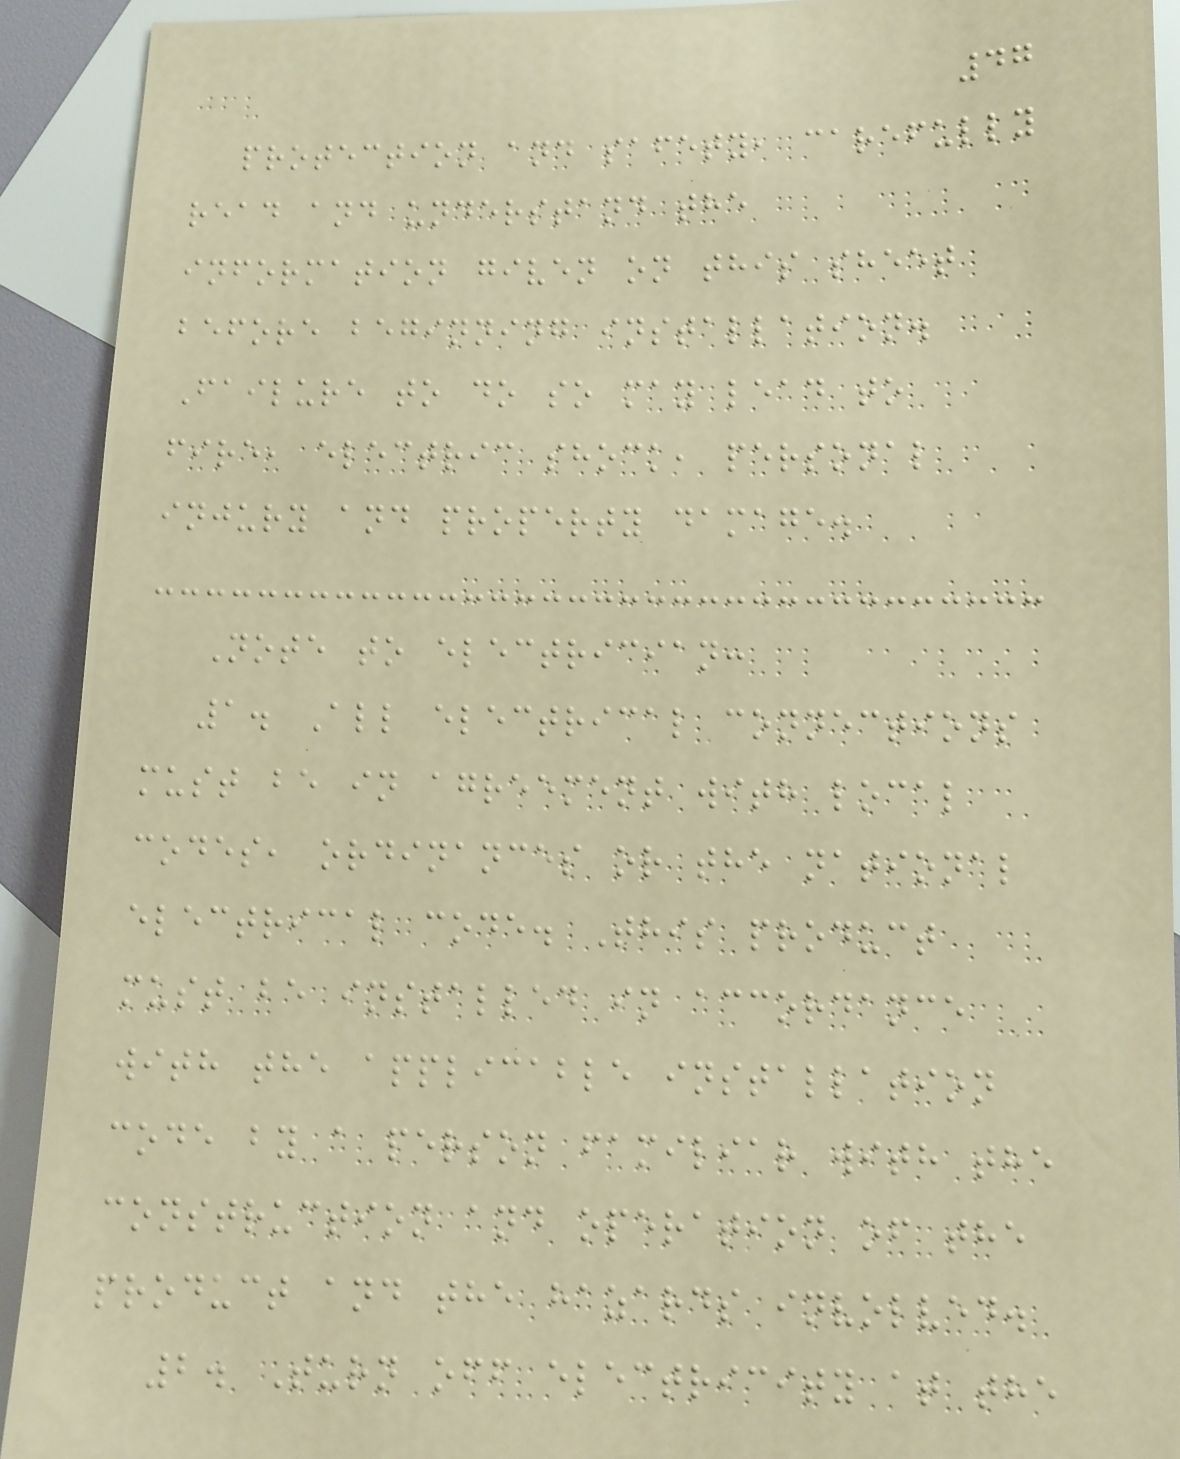47
protection and safety, carefully
read and understand the
information given on this sheet
before beginning installation.
Failure to do so may lead to
fire, electric shock, personal
injury and property damage.
Note to electrician:
1. All electrical connections
must be in agreement with local
codes, ordinances or the national
electrical code. This product
must be installed in accordance
with the applicable installation
code by a person familiar with the
construction and operation of the
product and the hazards involved.
2. Turn off electricity at the
